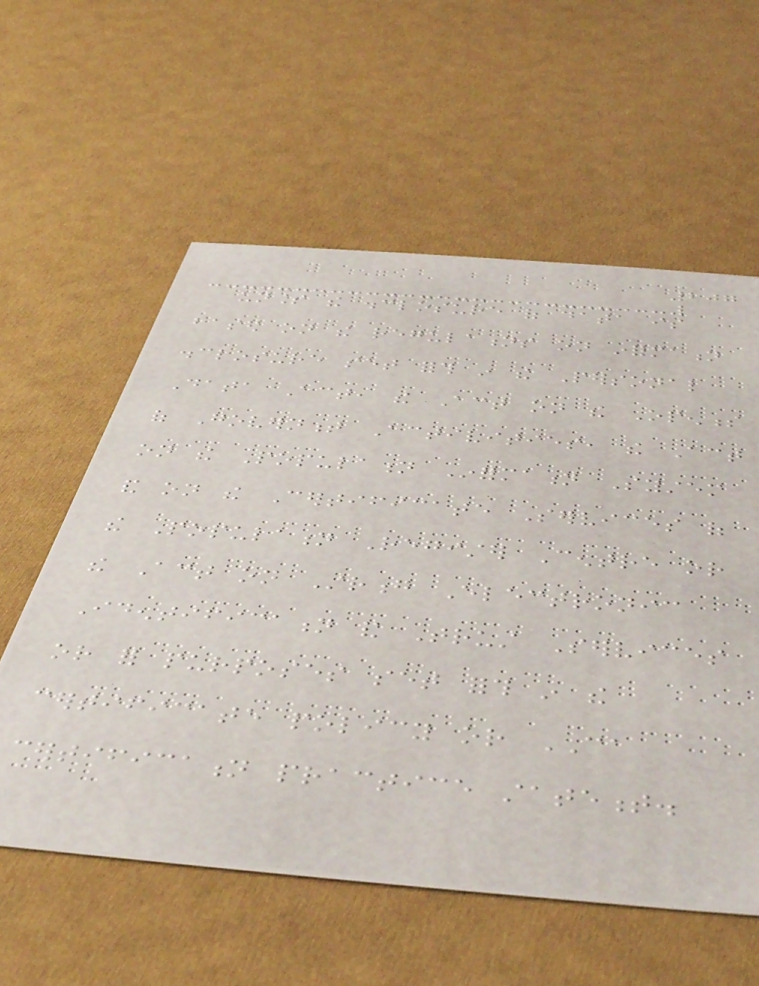207
unless the disclosure of data is
based on the regulations on information
disclosure set forth in the Personal
Data Act, the Act on the Openness
of Government Activities, the Act
on the Population Information System
and on the Certificate Services of
the Population Register Centre or
the Act on Strong Electronic
Identification and Trust Services
or for purposes set forth in the
certificate policy or CA
certification practice statement.
